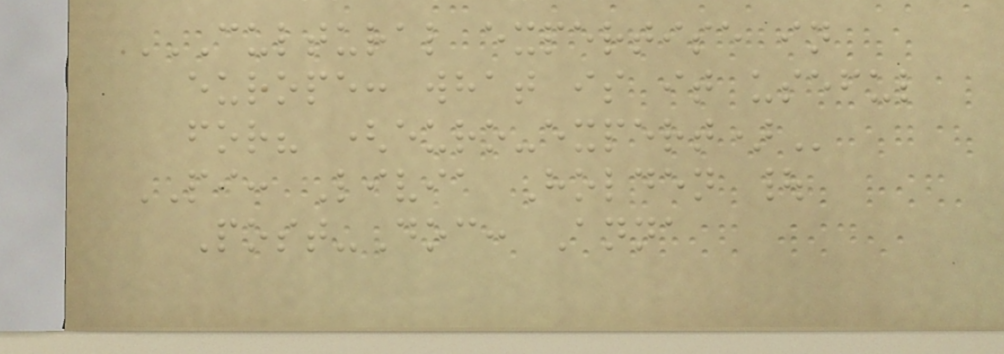CULTURAL EXPERTISE IN
EUROPE: WHAT IS IT USEFUL
FOR? (EURO-EXPERT)
PI: Livia Holden |
Post-Doc: Anna
